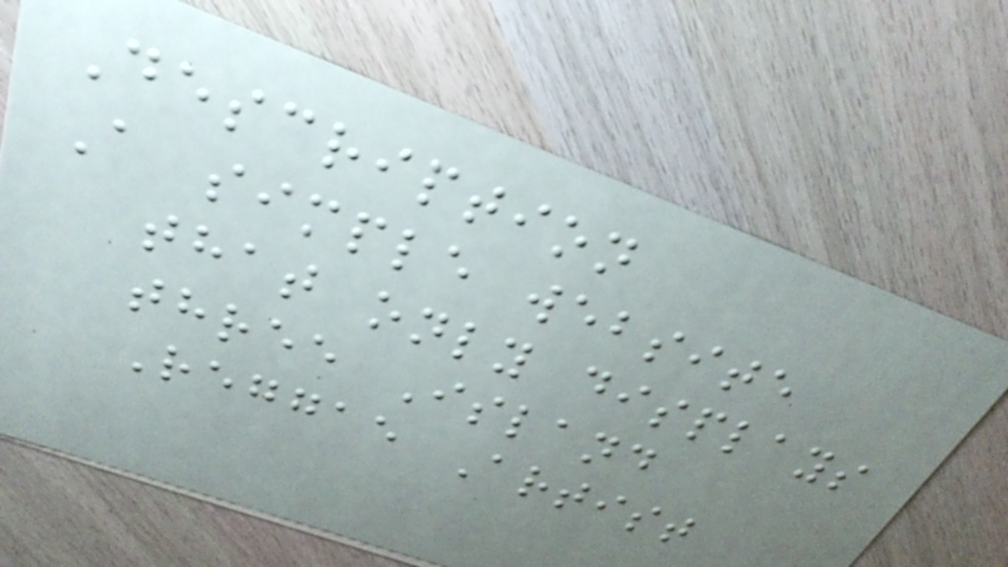Description
A simple website
that only displays
three Island
Reggae Artist
